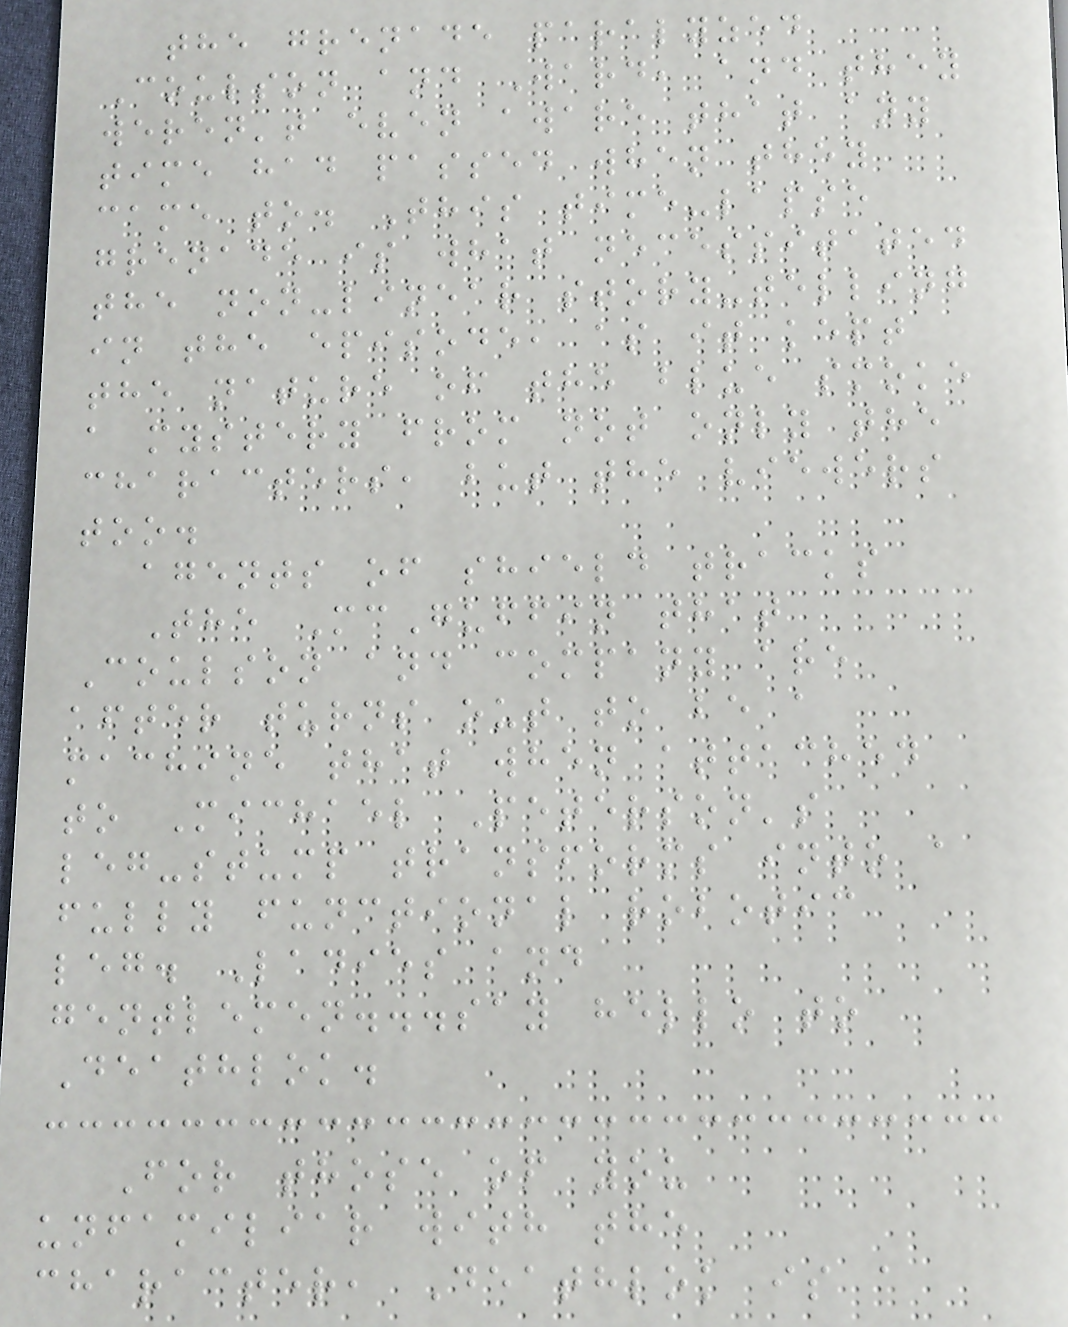the grenade paralyzed
Coulson and Ward, and they
weren't even aware that any
time had passed when they
came to. This time-lapse
grenade is what necessitated
the non-linear story-telling
in the episode, as it kept
the nature of the blue smoke
a mystery from not only the
characters, but the viewers
too.
agents of shield tracks
The McGuffin that
Coulson and company are
after turns out to be a
machine that when attached
to Michael Peterson's
leg-stump transforms into a
fully functional robotic
leg. Ladies and
gentlemen...say hello to
Deathlok.
For those of you
unfamiliar with the
character, Deathlok is a
